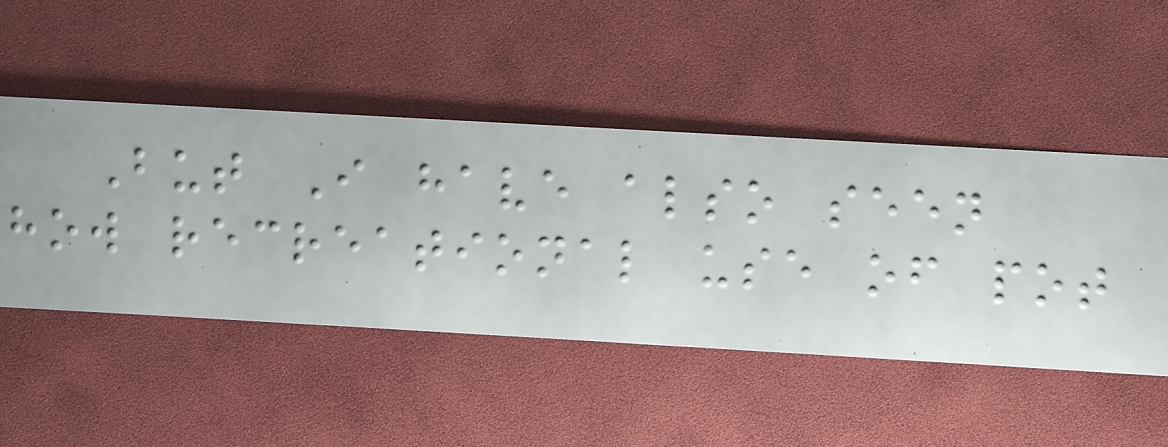But I have also seen
how recreational use of pot
